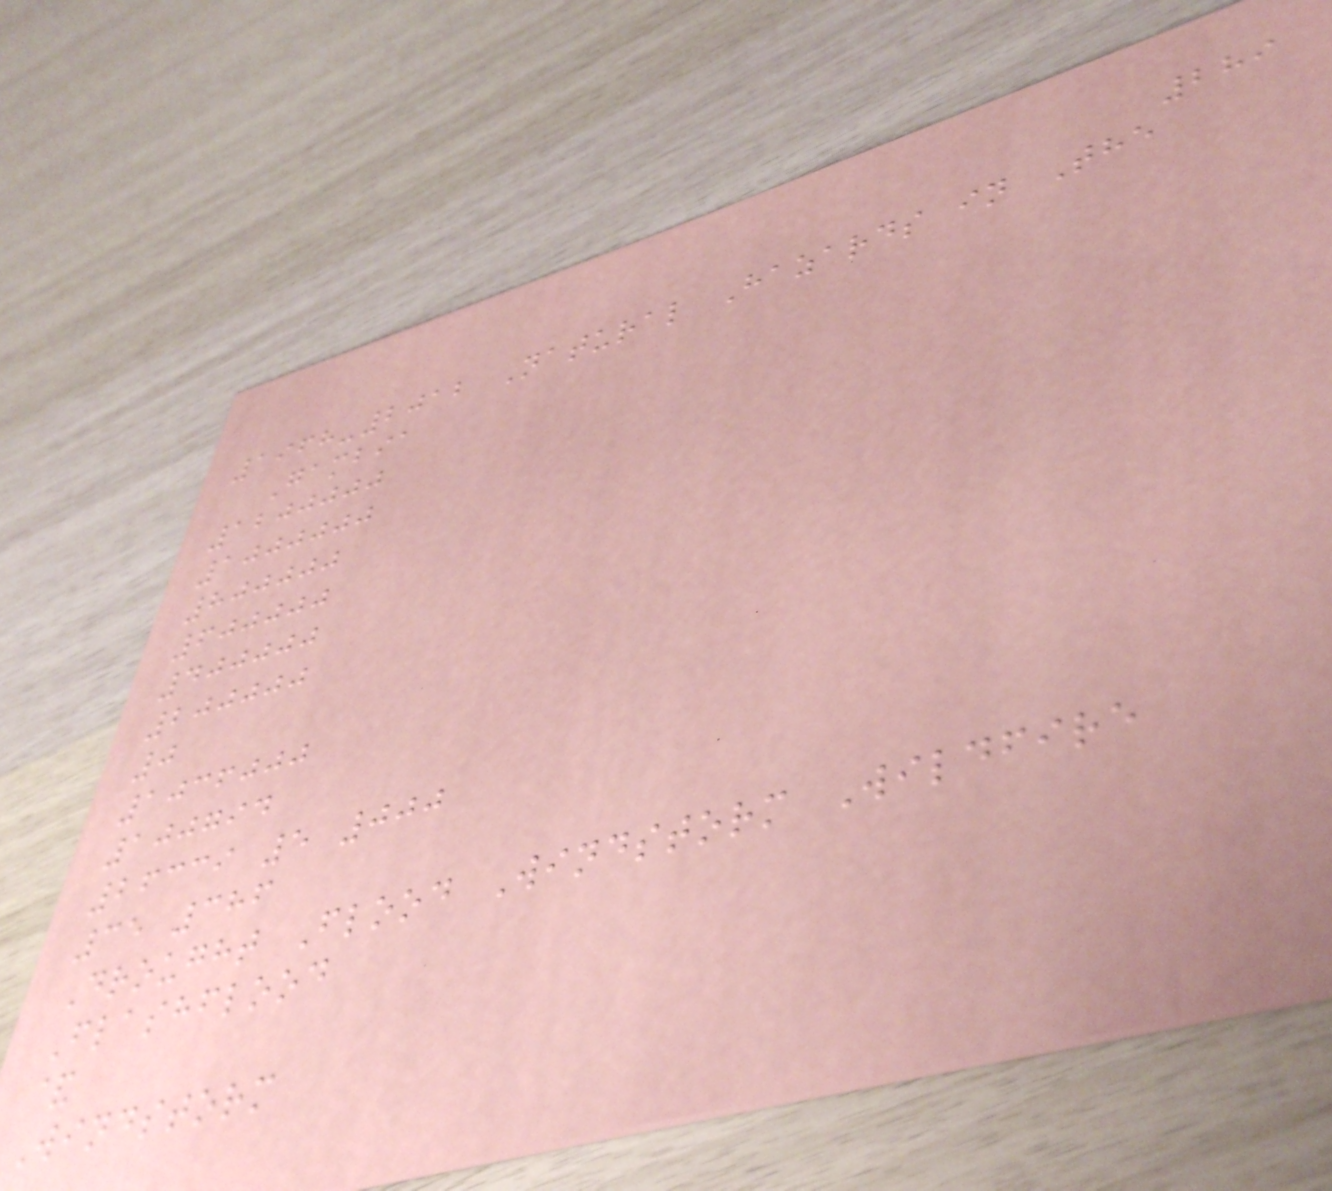289
1968-2012 Natural Hazards in The
Gambia
1200000
1000000
800000
600000
400000
200000
0
1036000
100794
26339 5 000
35 386
Drought Flood Windstorm Wildfire
Flashflood
&
Windstorm
